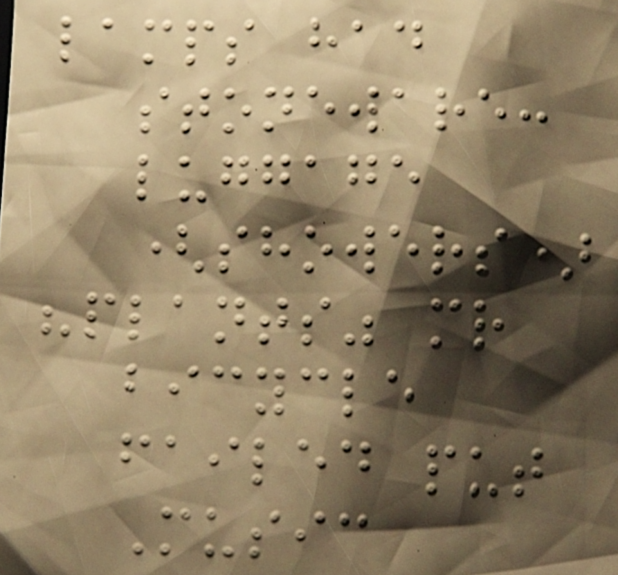lamps had
stoneware:
luggage
(showers)
"plants" mr
bicycle
failed put
Music
